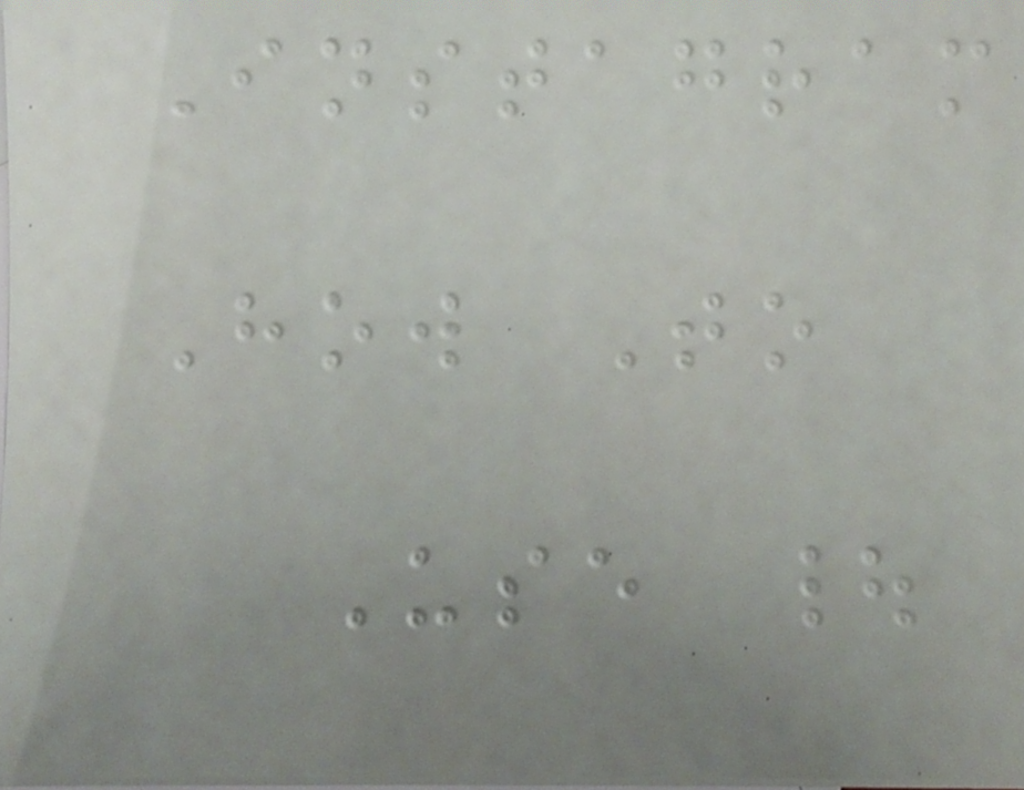Instagram
How To
Use |
